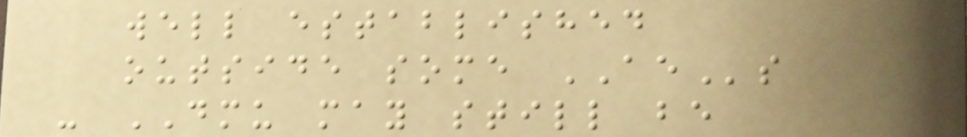well established
outside some AEs
- DMU may still be
